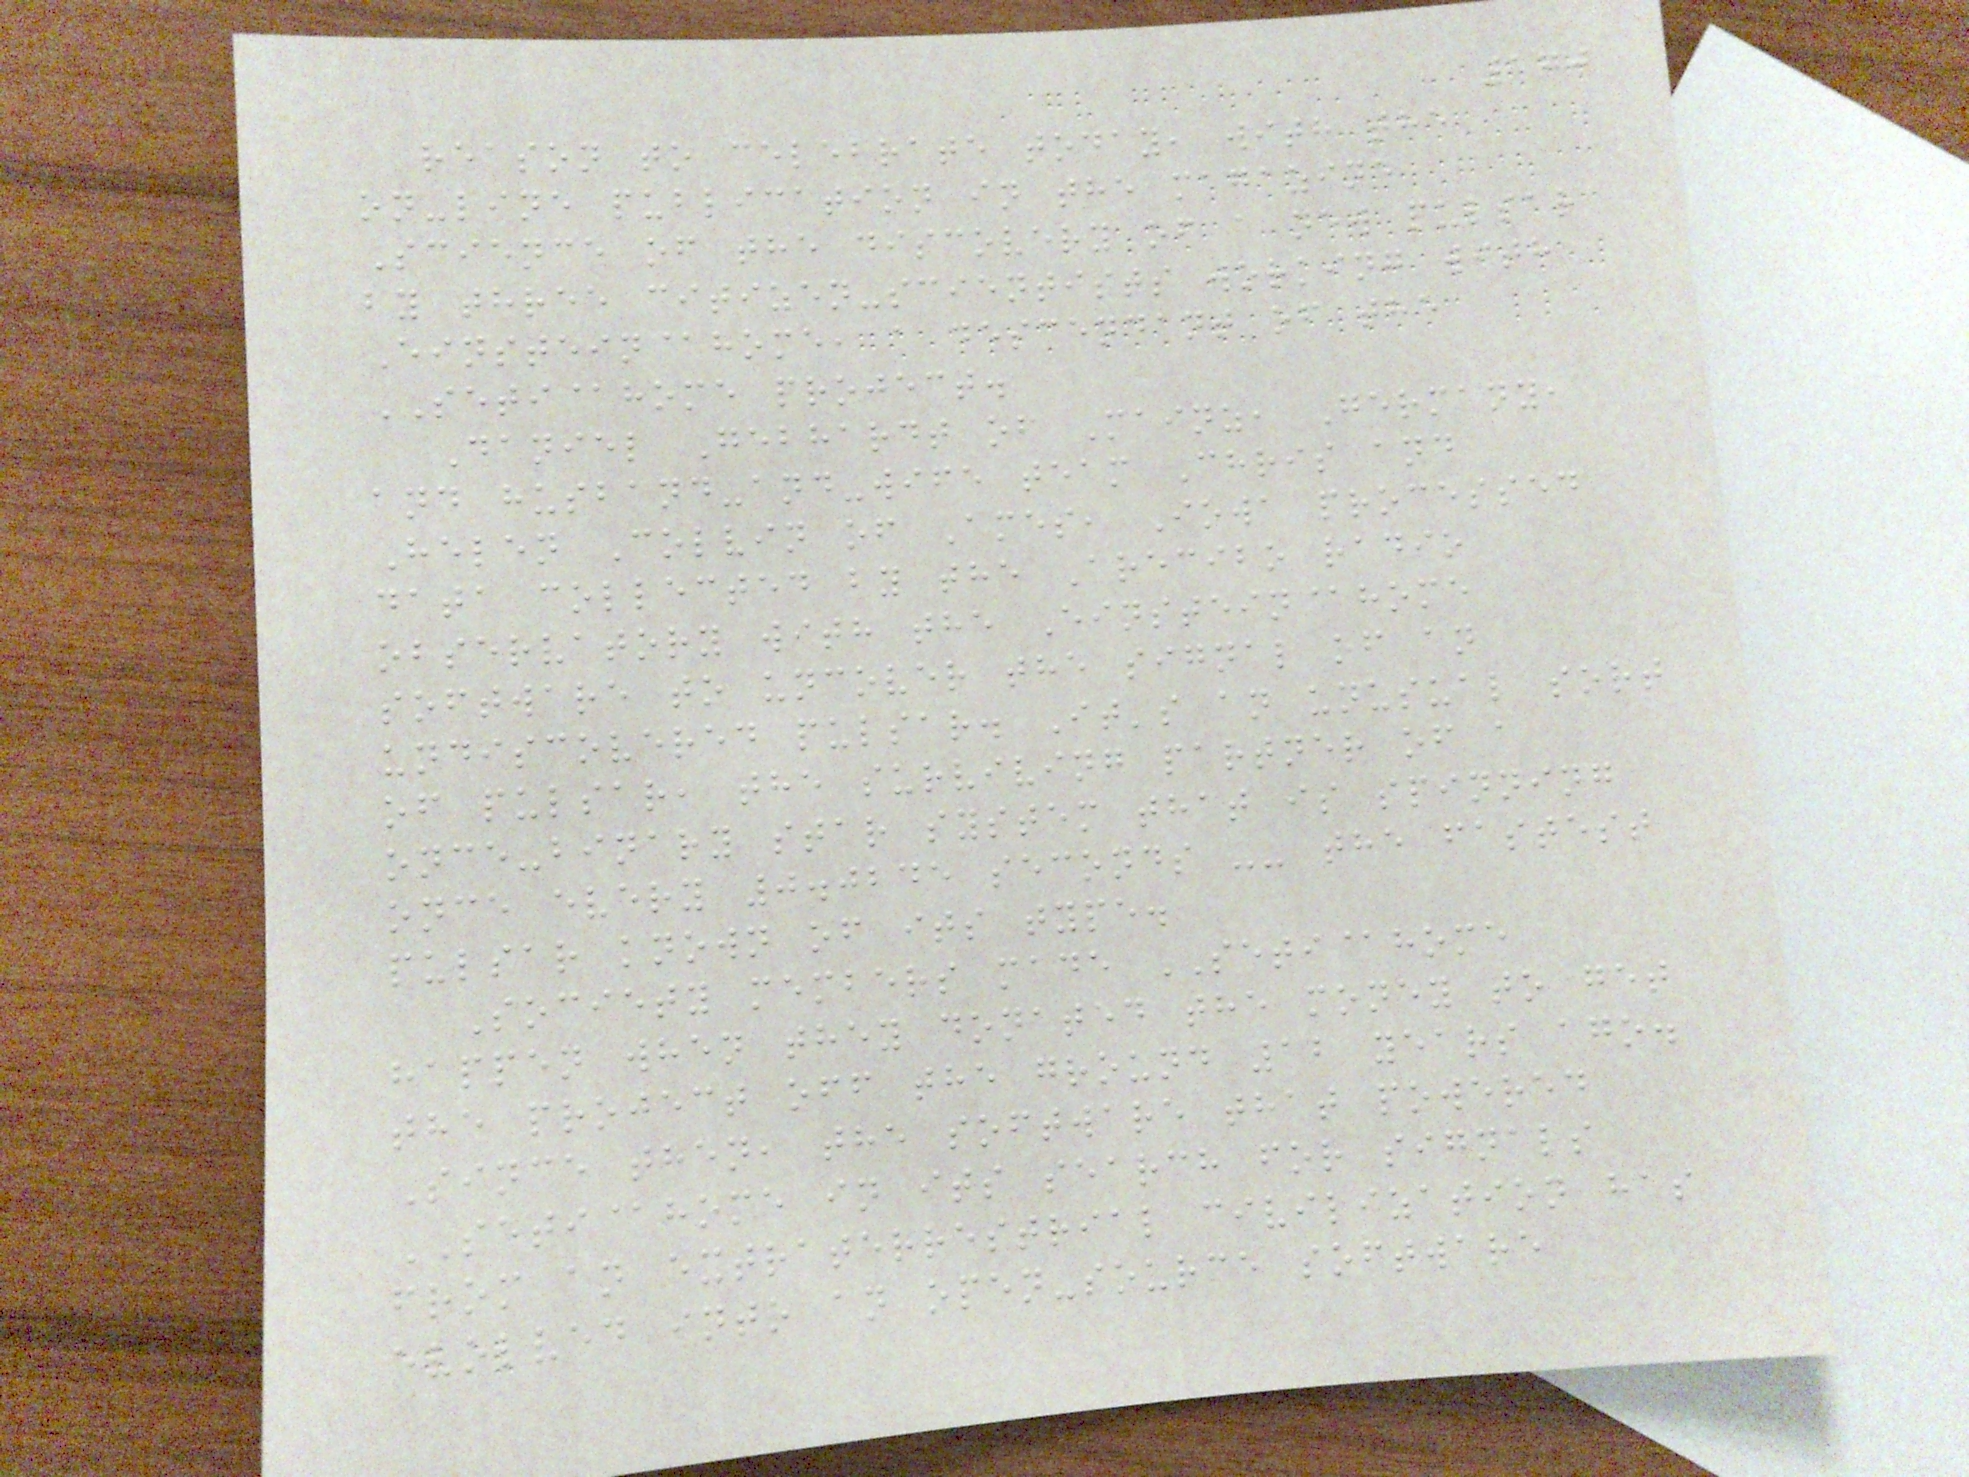170
reason to celebrate today, with the
on-line publication in the magazine
Science of the discovery of a new pulsar
by three citizen-scientists working with
Einstein@home, a descendant of the
SETI@home project.
Daniel Gebhardt of Mainz, Germany,
and husband-and-wife team Chris and
Helen Colvin of Ames, Iowa processed
data collected by the Arecibo radio
observatory with the Einstein@home
software to uncover the signal of an
undiscovered pulsar. It's an unusual sort
of pulsar, the surviving partner of a
once-binary star system that is spinning
once every 0.0245 seconds -- the fastest
pulsar known of its type.
Society members made SETI@home
happen when they donated the money to get
the project off the ground 12 years ago.
Since then, the software that powered
SETI@home in its search for signals
from an extraterrestrial civilization has
evolved into an open-source software
